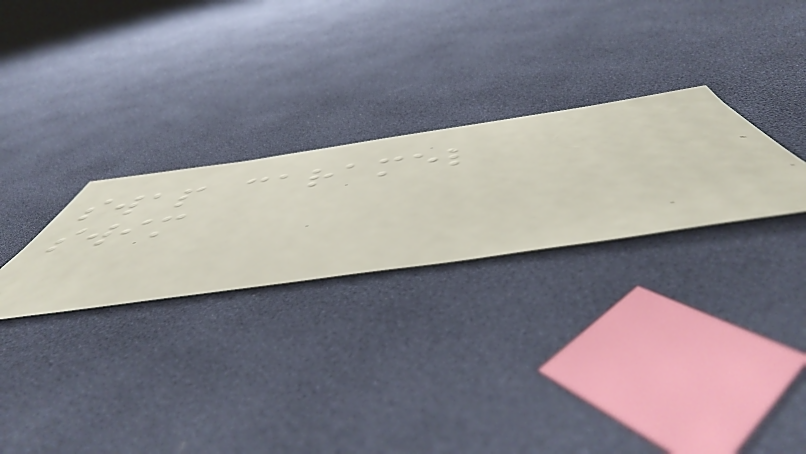swap caramel
swim
